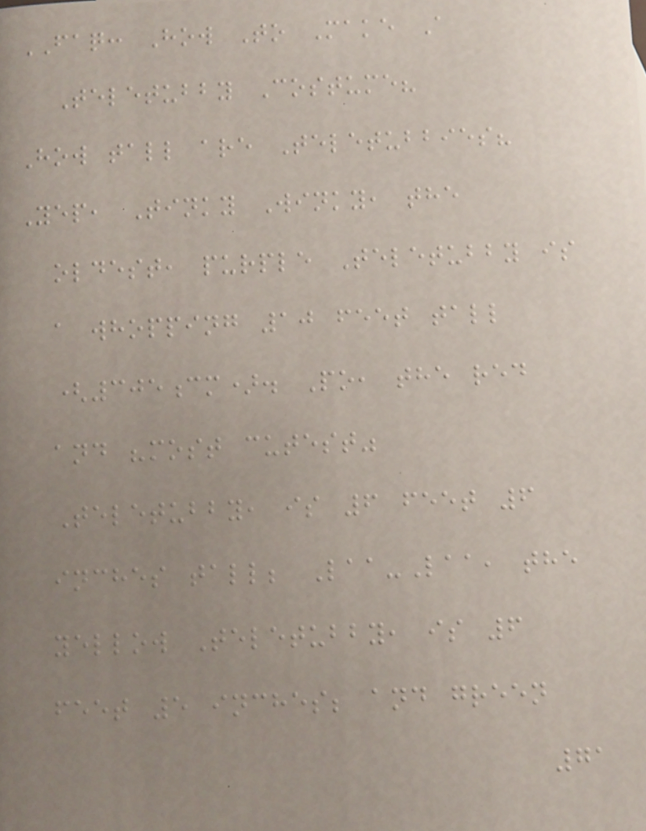FAQ: How To Make A
Teletubby Costume?
How tall are Teletubbies?
Yep, Tinky Winky, the
oldest, purple Teletubby is
a whopping 10 feet tall
(305cm). Po, the red
and "most cutest"
Teletubby, is 6 feet 6
inches tall; Laa-Laa, the
yellow Teletubby, is 6
feet 5 inches; and green
71
